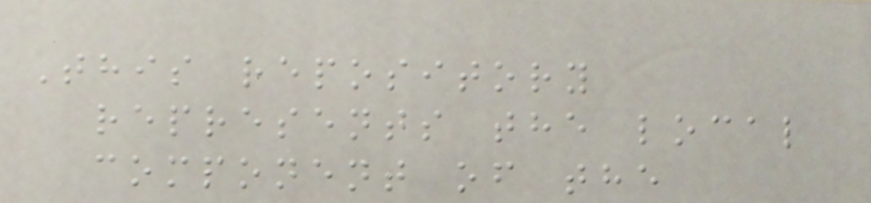This repository
represents the local
component of the
